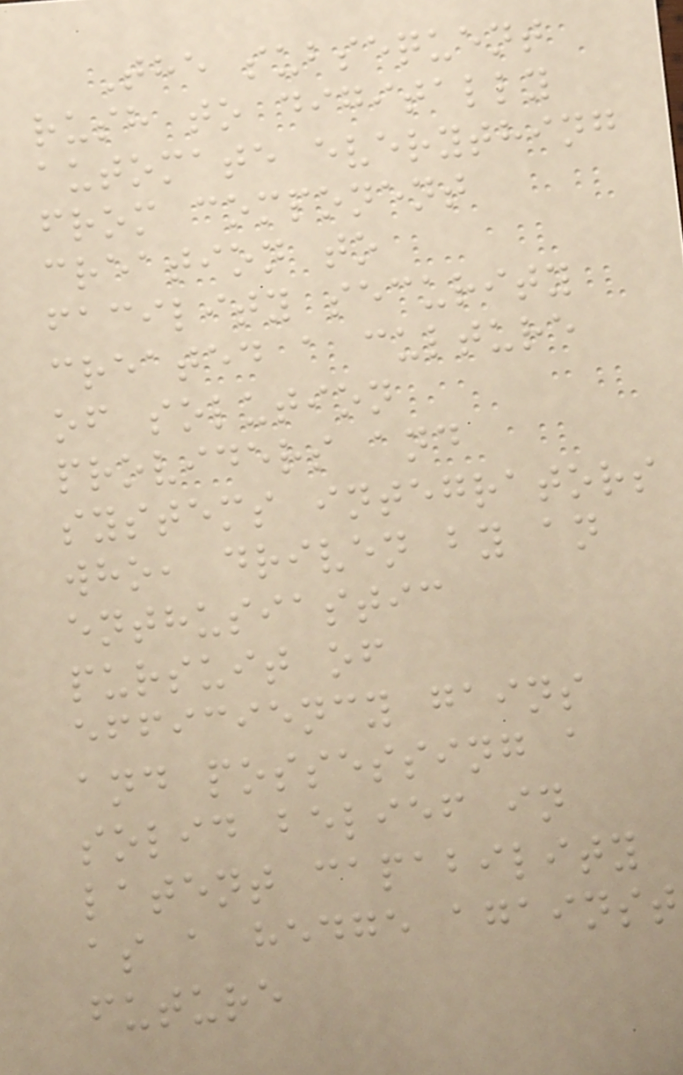The subsequent
rush to digitally
automate everything
from component
creation to
facility security
created a culture
of solution
providers and
systems integrators
who, driven by an
enthusiastic
pursuit of
efficiency gains
and possessing a
solid belief in
latent capability
as a hedge against
future
